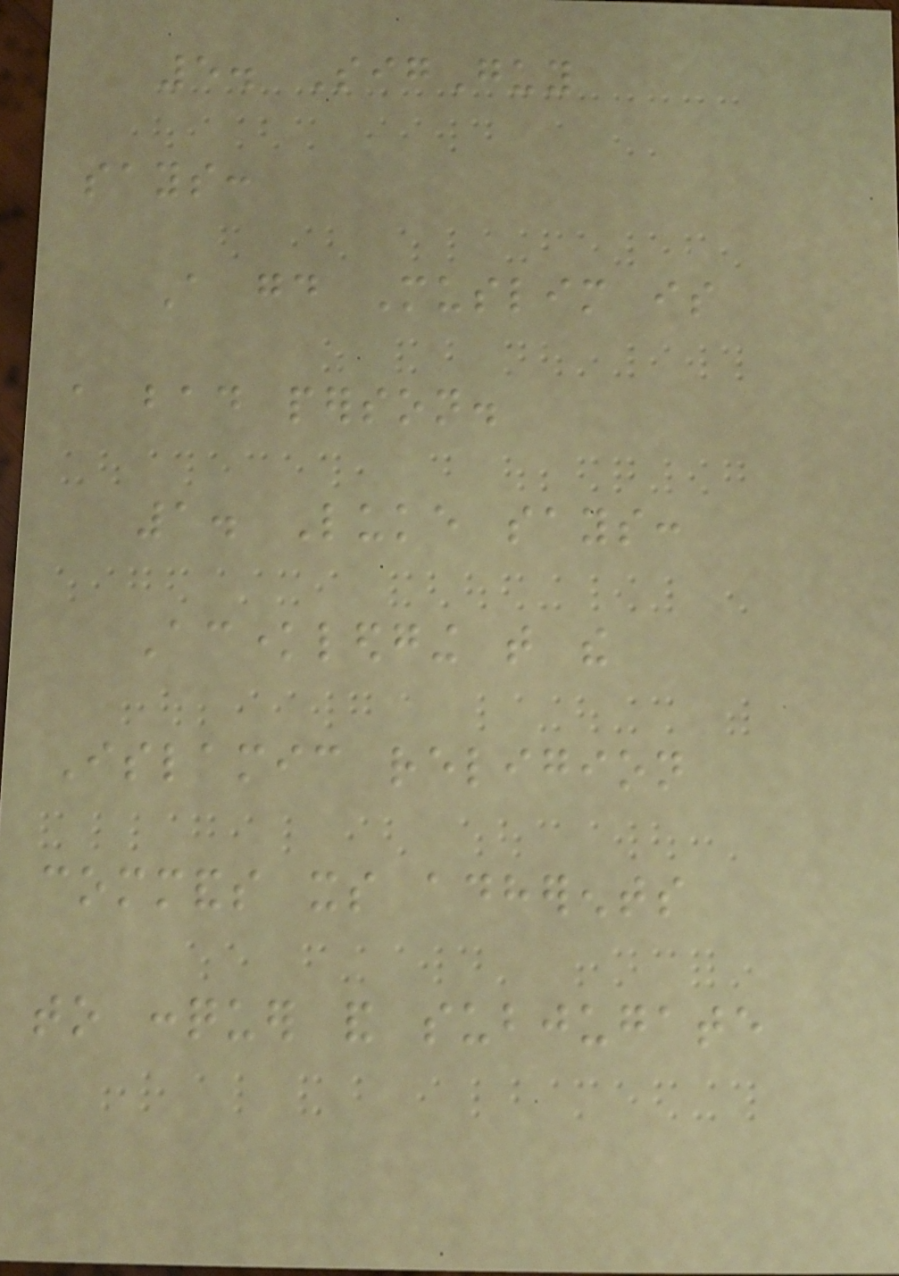5. SigGuy
says:
A good Muslim is
a bad person.
1. Luke says:
Acknowledging that the
Islamic religion
commands its adherents
to conquer and subjugate
